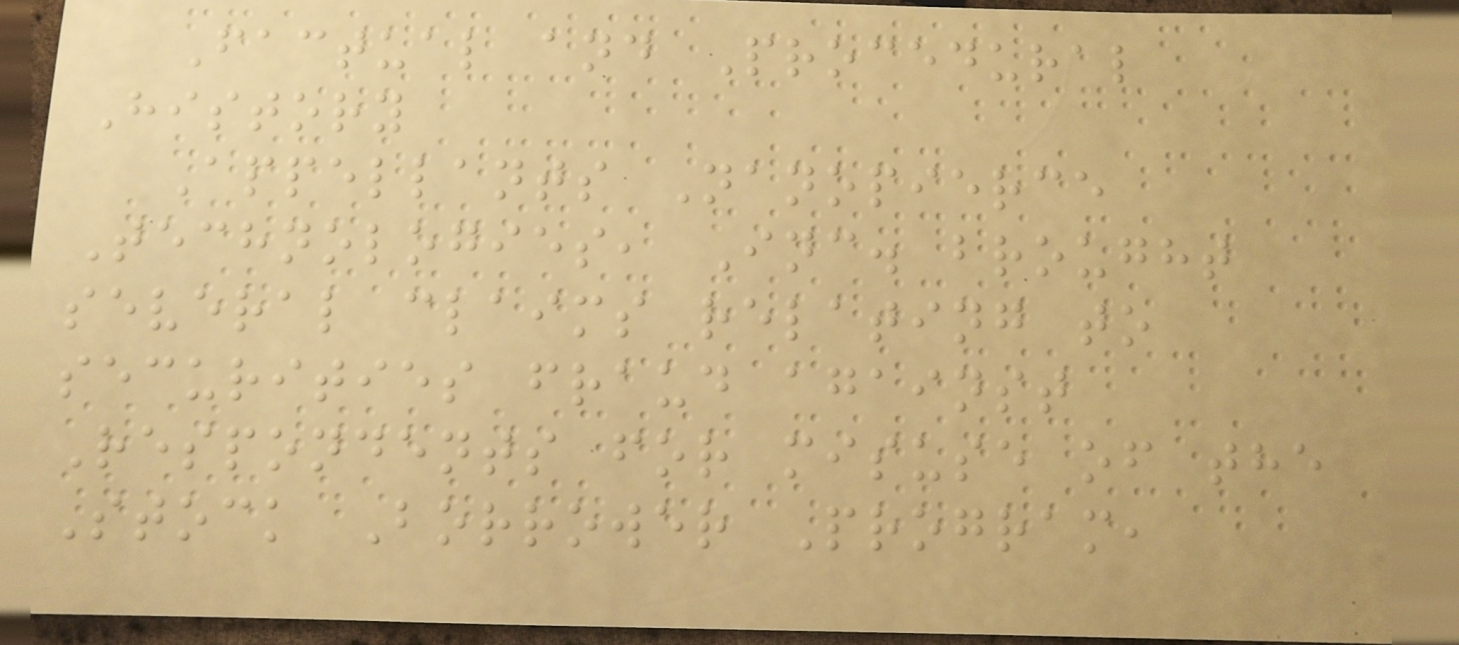Factual and Procedural
History
Appellants Nanopierce
Technologies, Inc. brought
several claims relating to
securities fraud against
Respondents for misuse of the
Stock Borrower Program,
